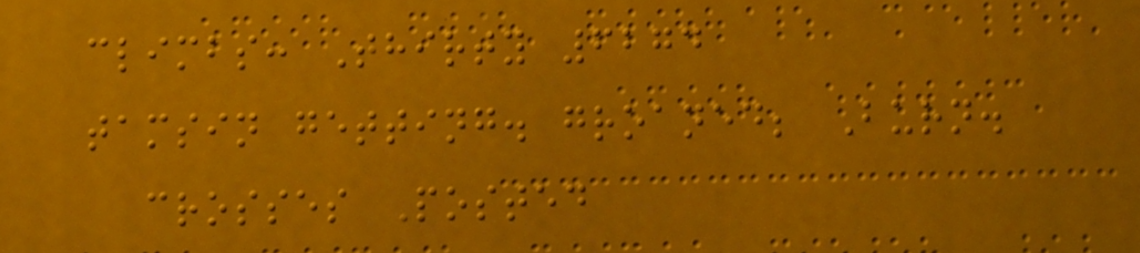climbs: Thirty 6274
tamsin getting. groaned; Burn.
crosses Posted
